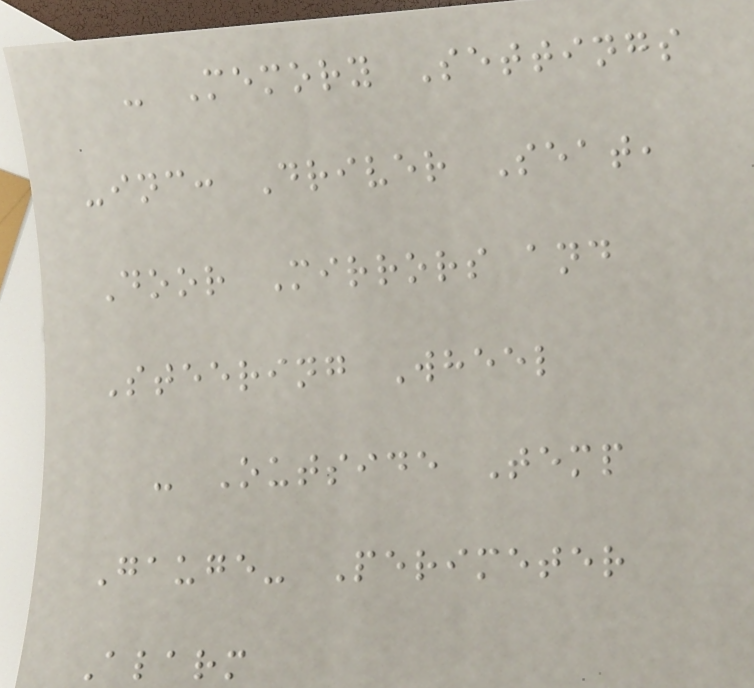- Memory Settings
-inc: Driver Seat,
Door Mirrors and
Steering Wheel
- Outside Temp
Gauge- Perimeter
Alarm
